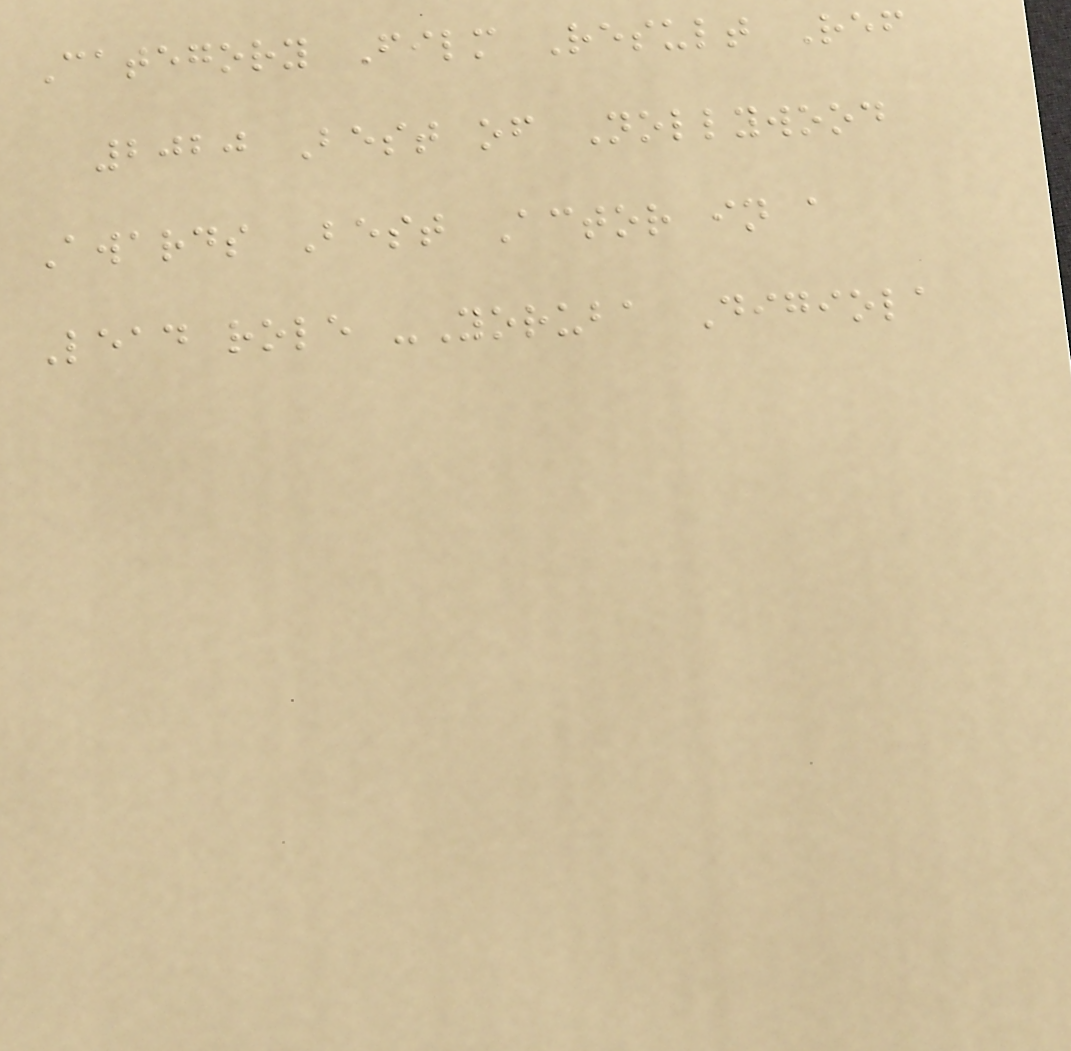Category Film Result Ref
2020 Best of Nollywood
Awards Best Actor in a
Lead role -Yoruba Digiola
